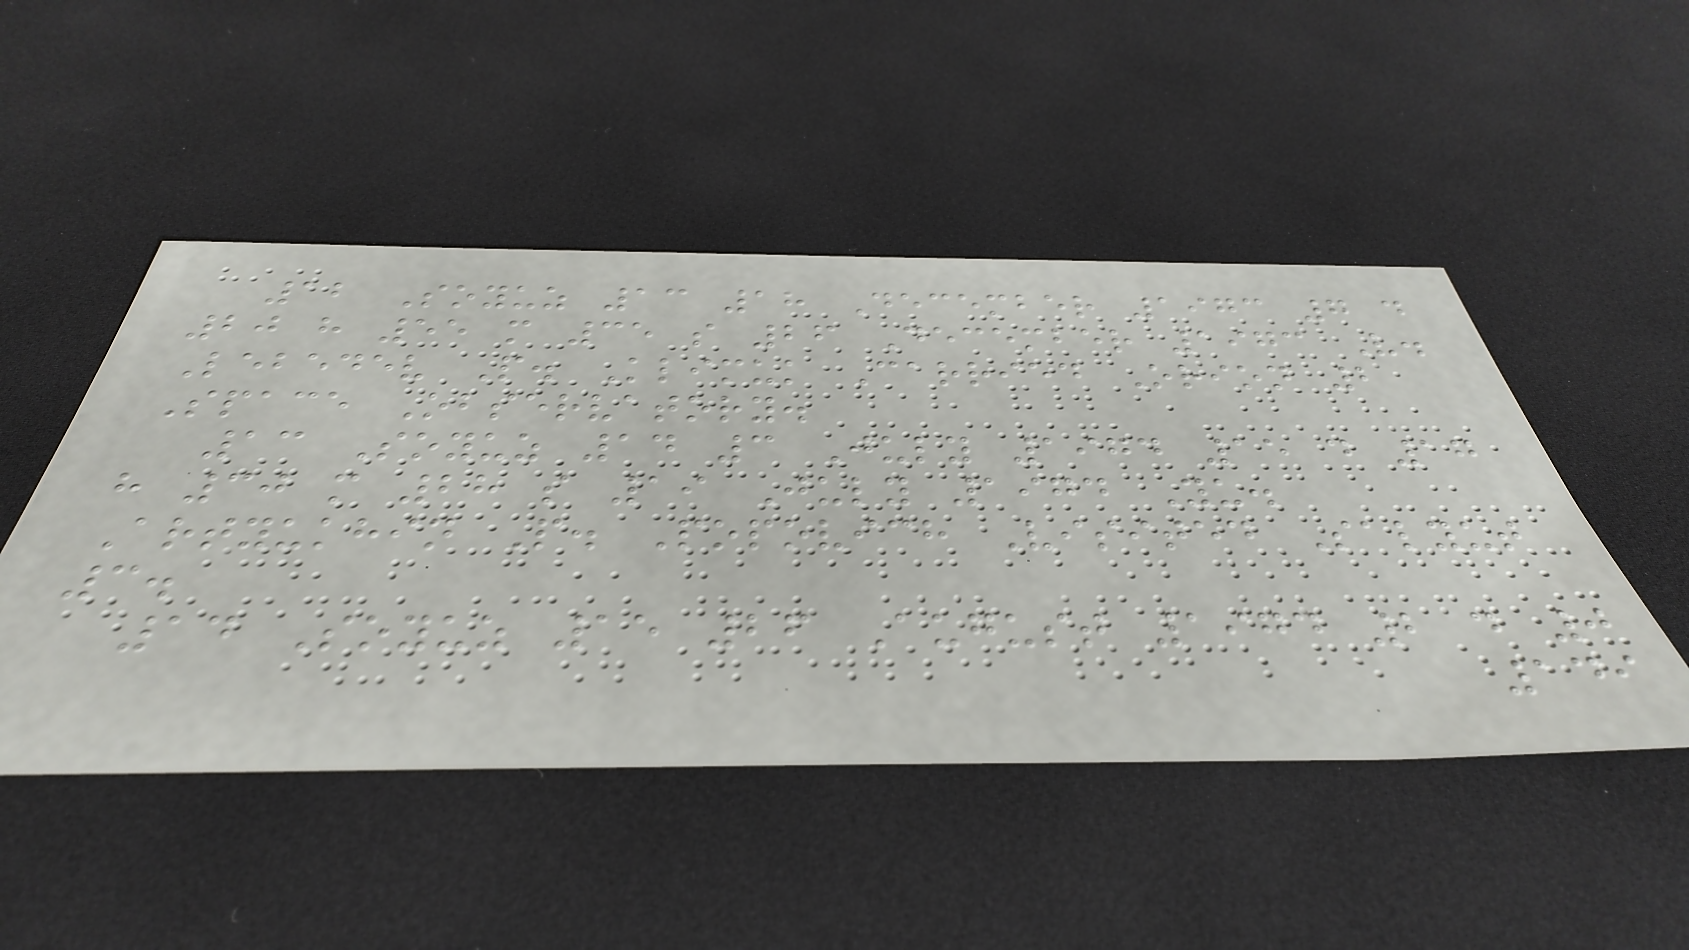12 Soyuz 13 18 December 1973 7 d
20 h 55 m 35 s 26 December 1973 V.
Lebedev P. Klimuk Carried Orion 2
Space Observatory.
13 Soyuz 14 3 July 1974 15 d 17
h 30 m 28 s 19 July 1974 Yu.
Artyukhin P. Popovich Visited Salyut
3.
14 Soyuz 15 26 August 1974 2 d 0
149
